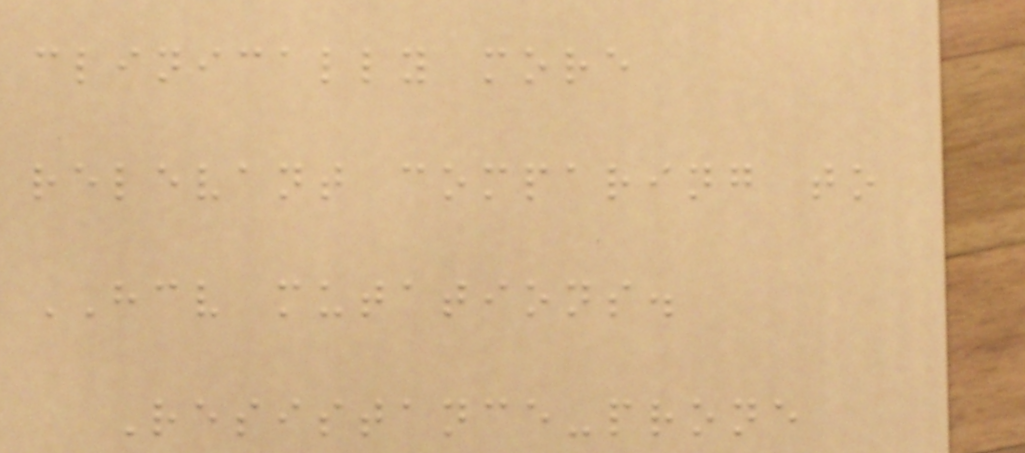clinically more
relevant comparing to
HCV mutations.
Resistance-prone
